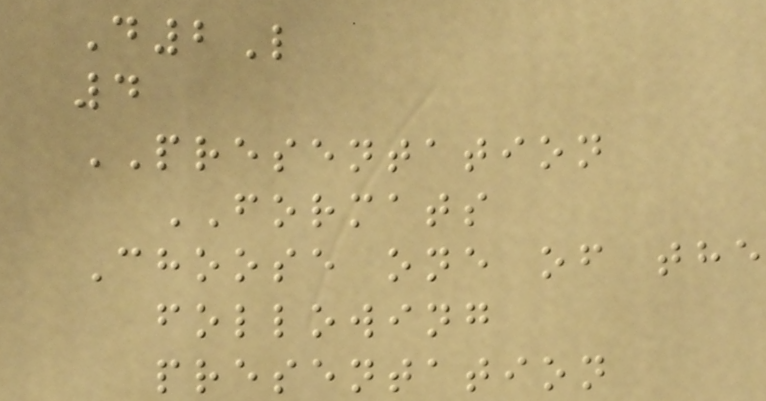D2L
4
PRESENTATION
FORMATS
Choose one of the
following
presentation
